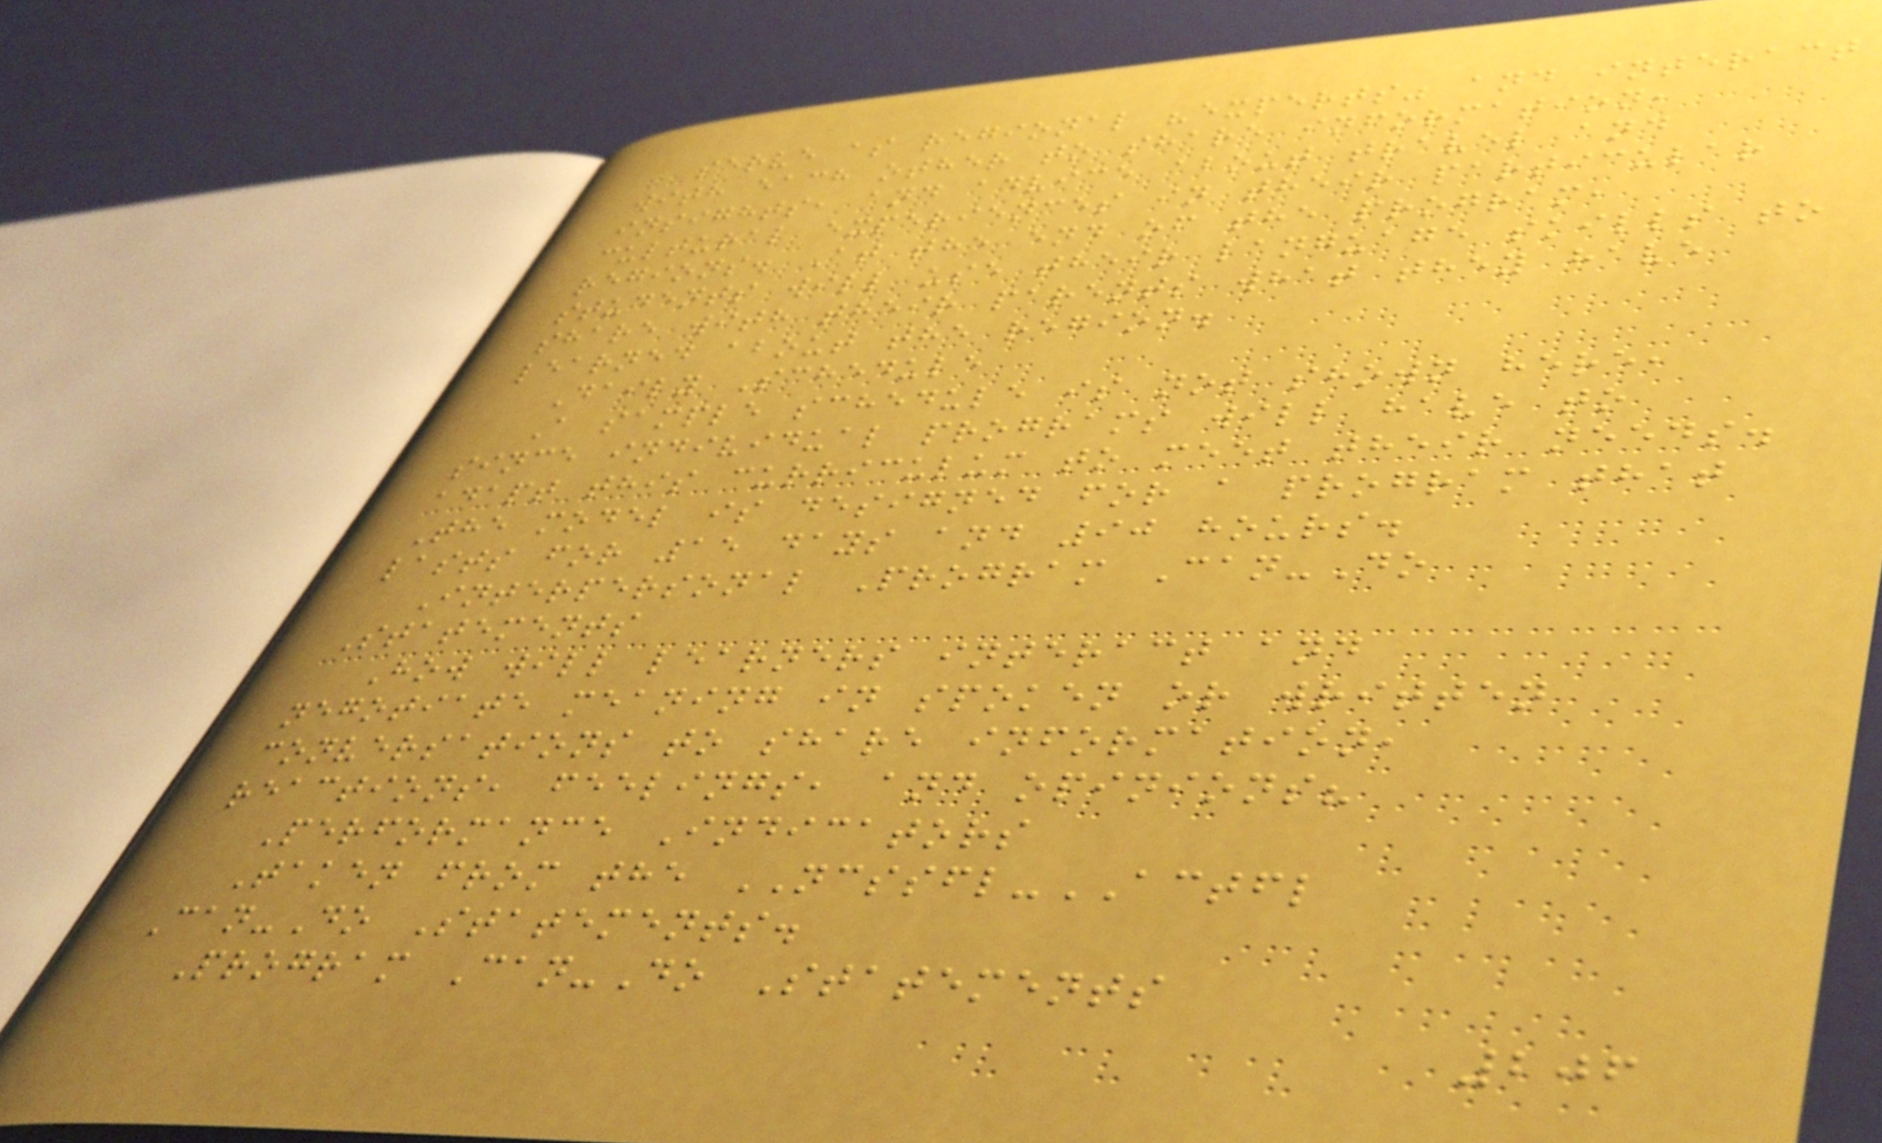serve as regional "experts" and interact
with each other to share information,
insights, and advice about travel and
cultural experiences in their particular
regions. At the end of the program,
students will use their language skills to
share with their parents what they have
learned about the region.
Daily Schedule
A sample schedule is not shown here,
since individual programs will have to
adapt this curriculum to meet their needs.
The model is designed for a program that
lasts for 15 days and 90 hours.
Interpersonal Program Can-Do
Statements
How will learners interact and
negotiate meaning in spoken or written
conversations to share information,
reactions, feelings, and opinions?
Performance Indicators
Taken from the NCSSFL-ACTFL
Can-Do Statements.
Program Can-Do Statements
206
